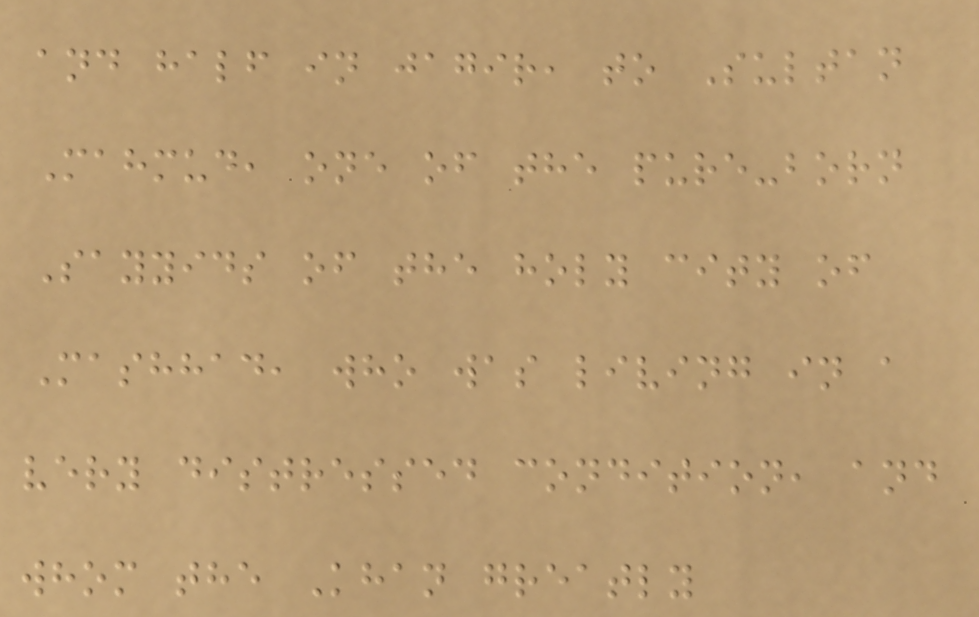and half in jagir, to Sultan
Mahmud, one of the pure-born
Sayyids of the holy city of
Mashhad, who was living in a
very distressed condition, and
whom the Khan greatly
